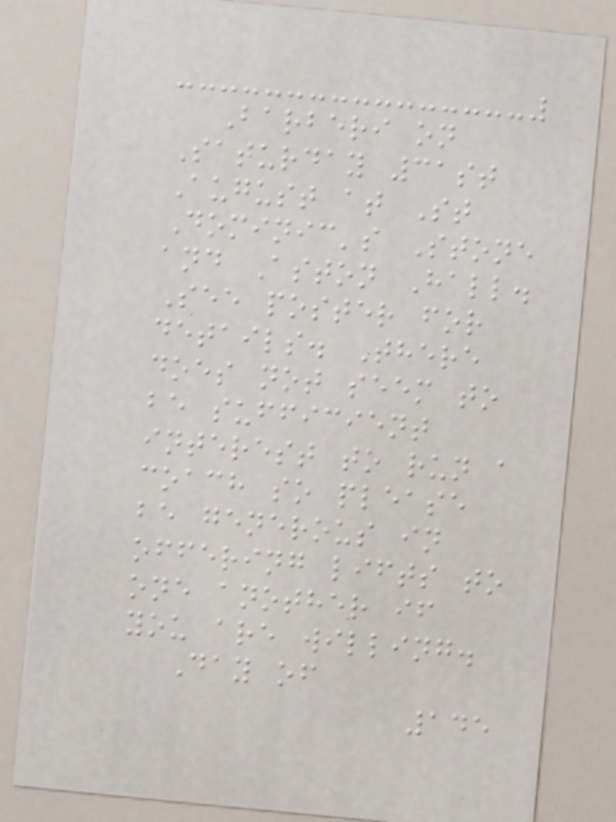Barberi on
Saturday 31st
August at St
Dominic's Stone
and Aston Hall.
See poster for
details. There
does not seem to
be sufficient
interest to run a
coach so please
be generous in
offering lifts to
one another if
you are willing.
Day of
145
